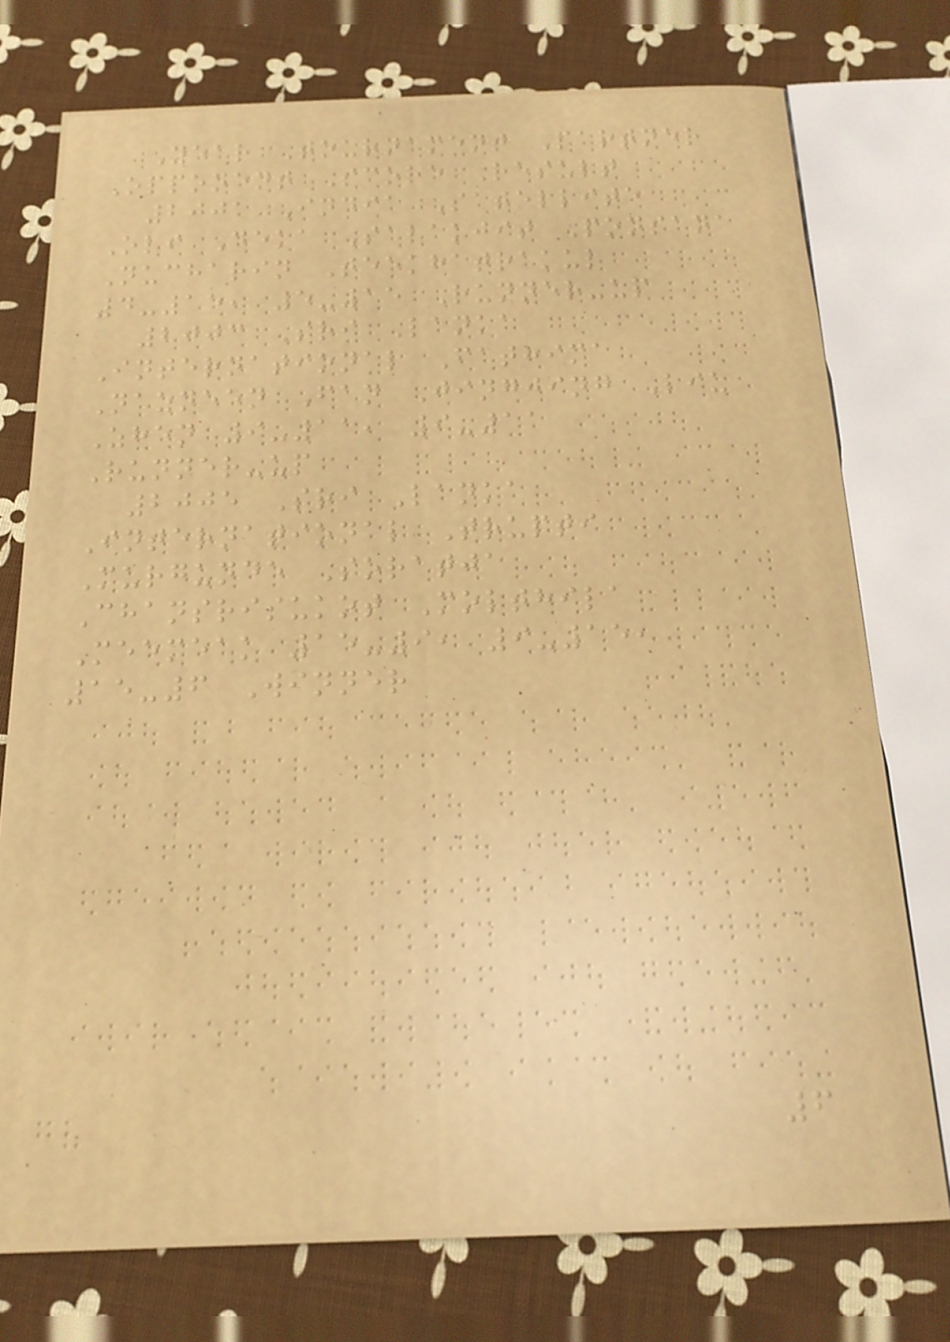Year Tournament Partner
Opponent Score Result
2001 India Satellite
Oli Deka Salakjit Ponsana
Nucharin Teekhatrakul
4-15, 5-15 Runner-up
2003 Sri Lanka
International Fathima
Nazneen Fan Jingjing Liu
Zhen 9-11, 9-11
Runner-up
2005 Sri Lanka
International Trupti
Murgunde Soratja
Chansrisukot Molthila
Meemeak 15-9, 9-15,
15-6 Winner
6
